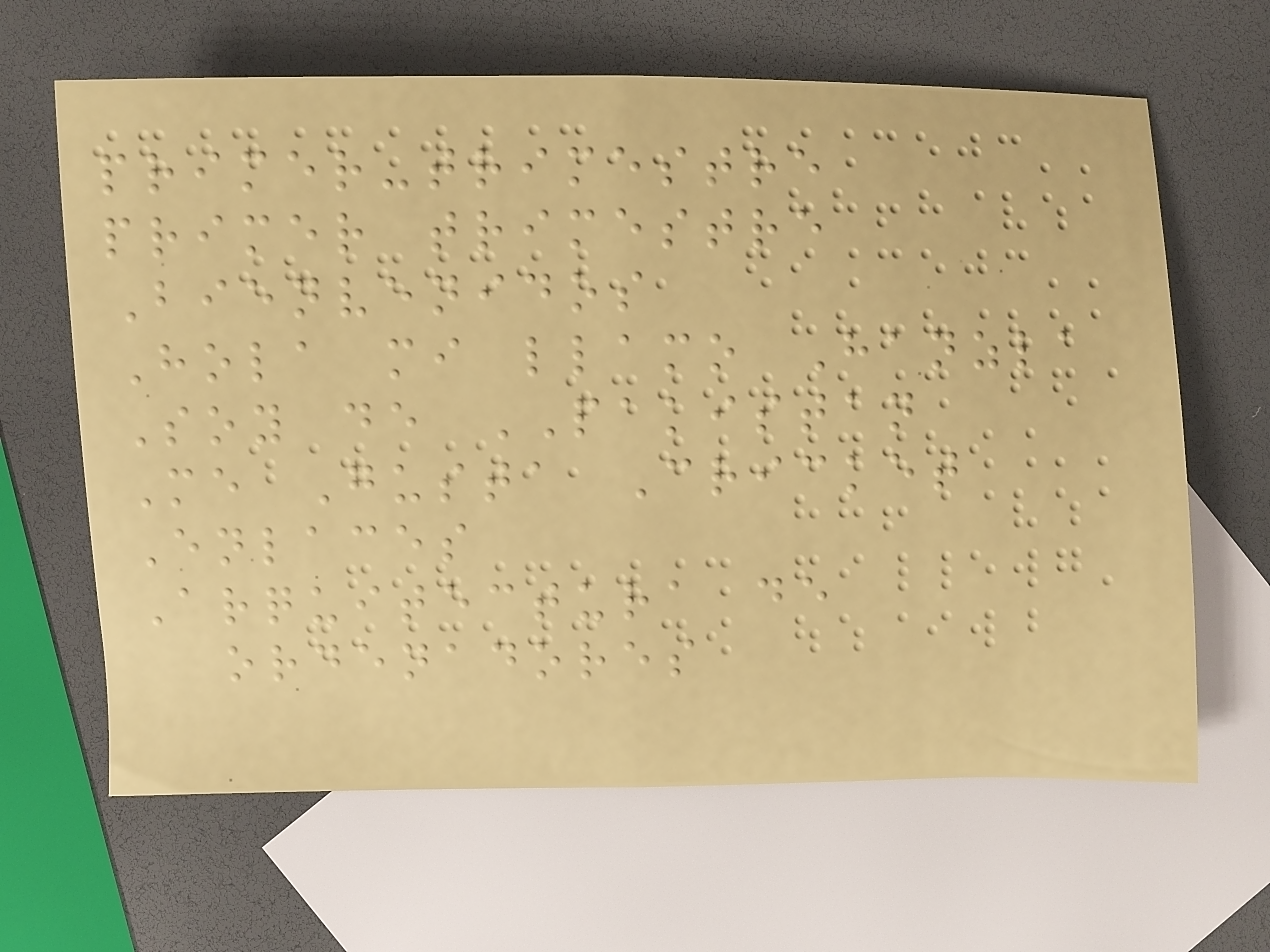primer-trimestre
primer trimestre
Bienvenidos
Hola mi llamo Hanzla
Soy de PAKISTAN
Me Gusta Cricket
Enlaces
Arquitectura de
ordenadores
